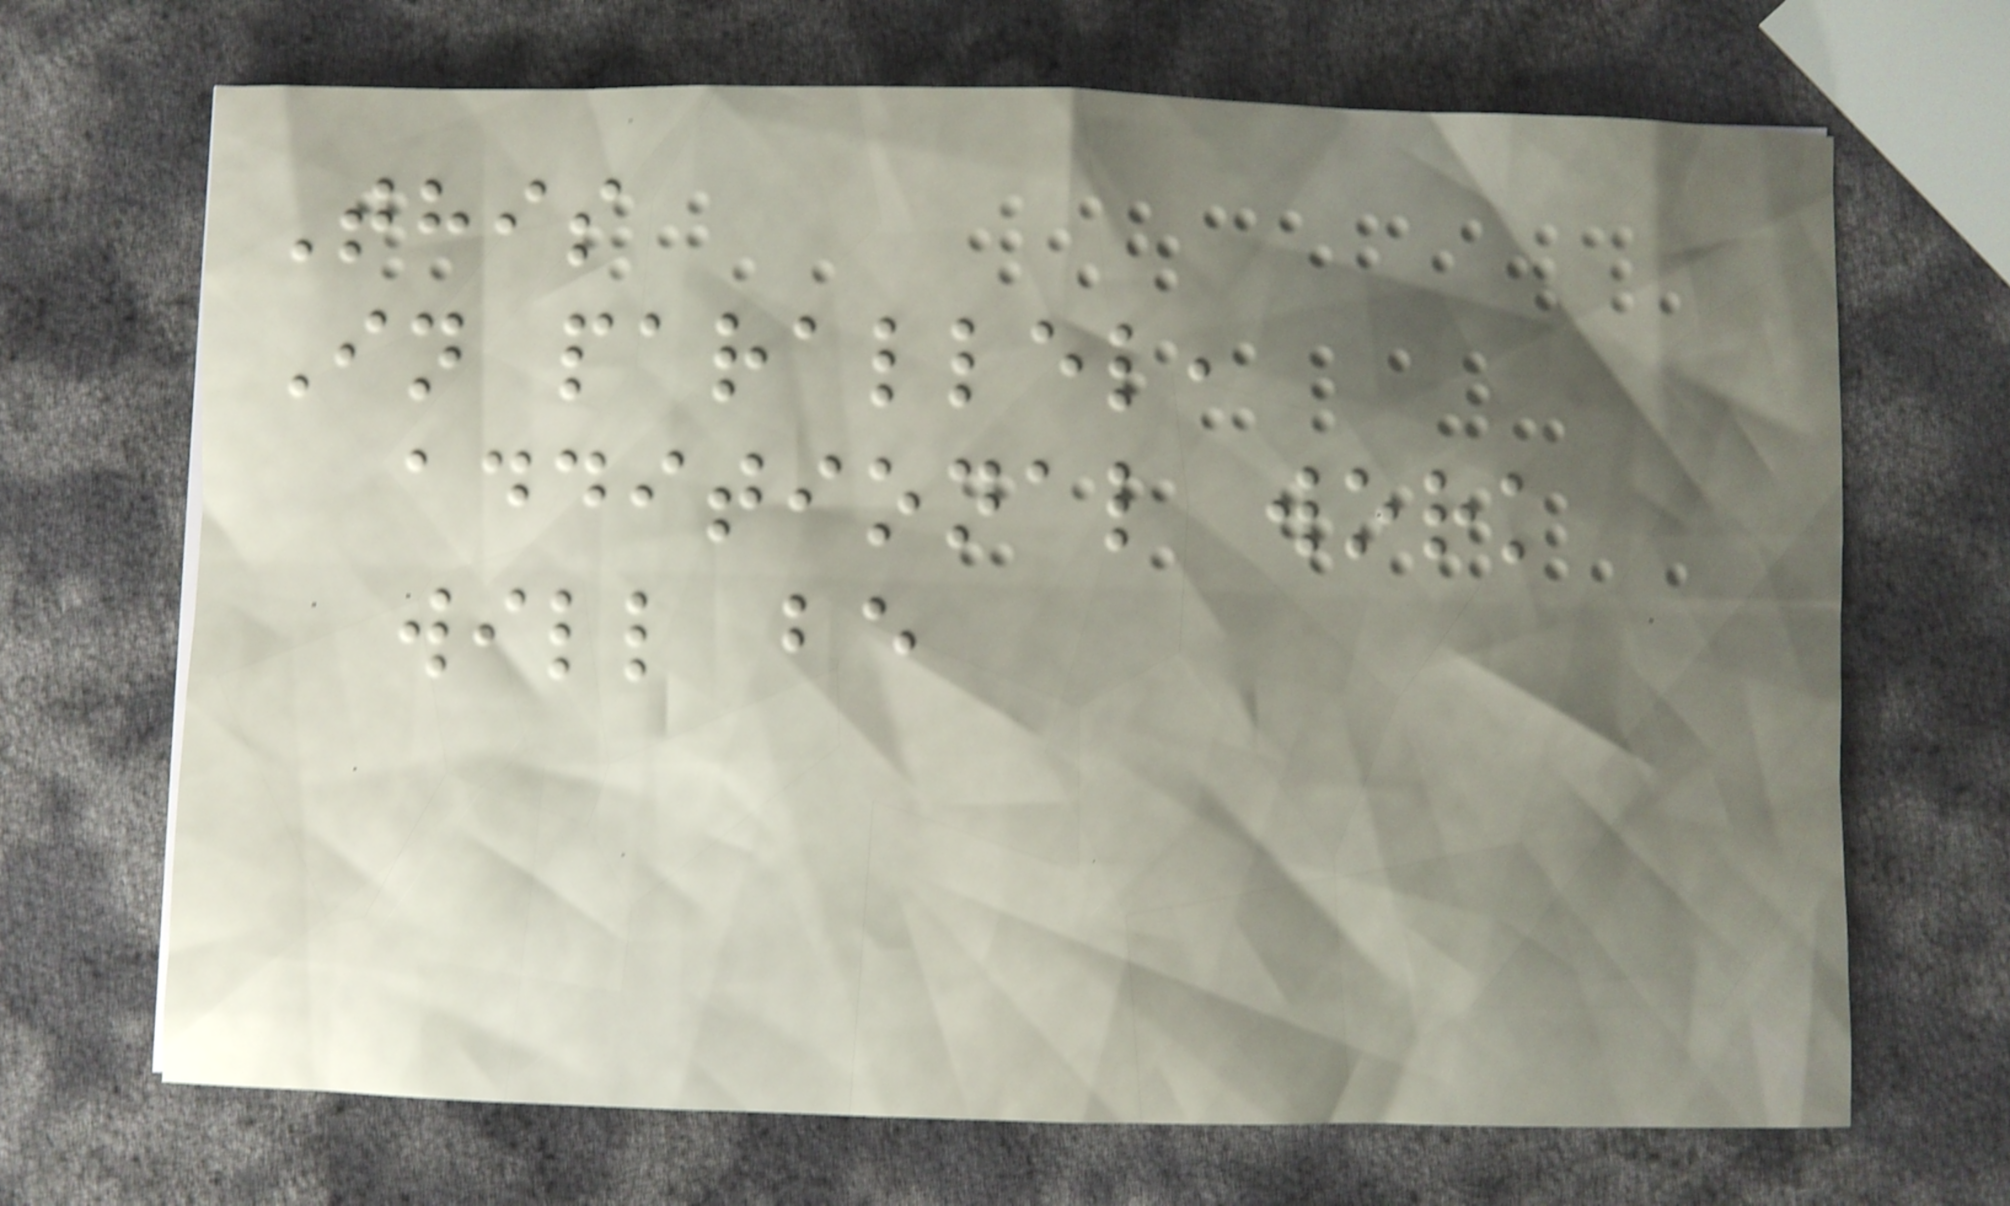This
In parallel,
additional work
will be
